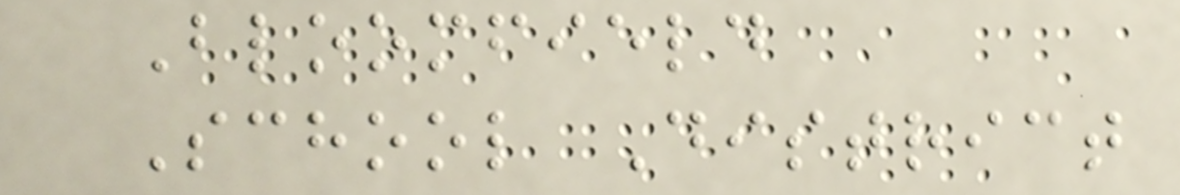Bloomfield
School District
